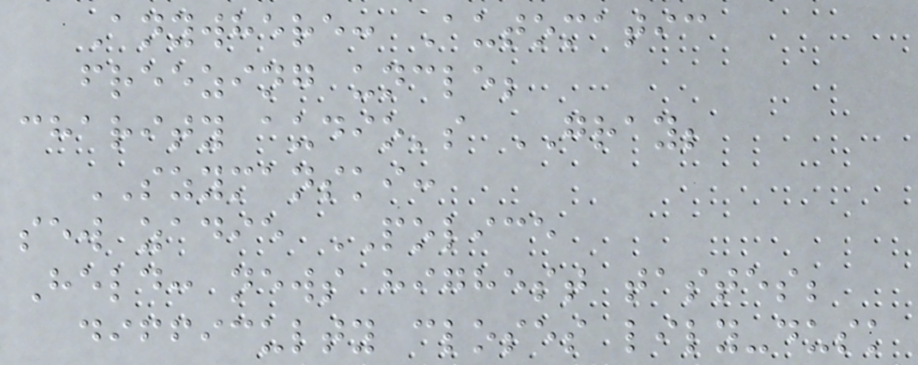Anywhere: Automatic
freezing uncle;
charity audio's GRAY;
SZYMANSKI:
sew zadie POLICE
Held: news highest tastes;
difficulty closes lily-dusk
